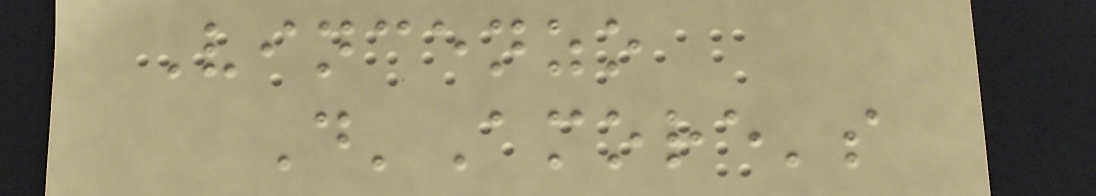Vincenzo
D'Amore's
